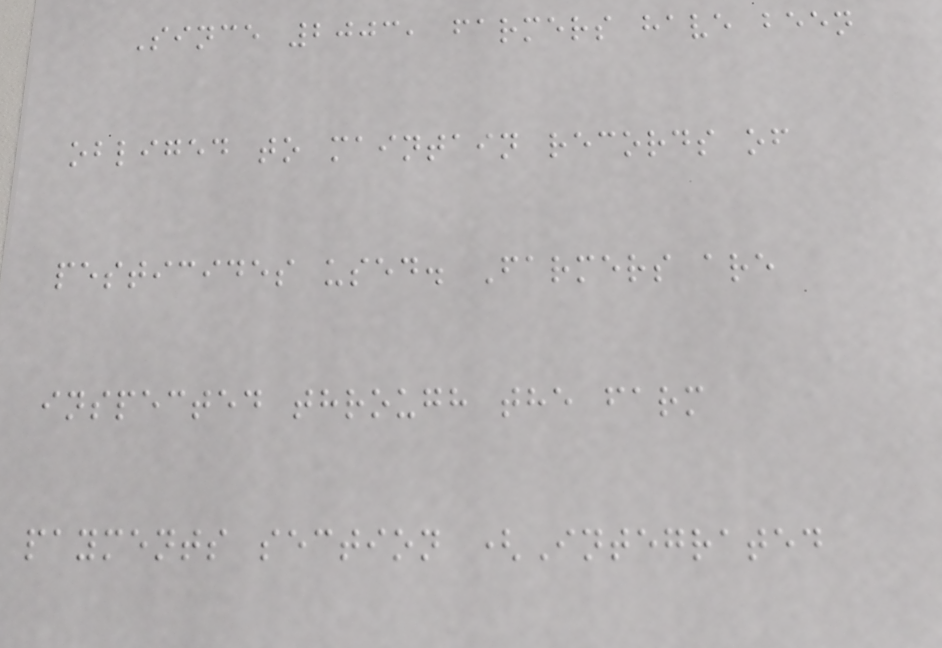Since 2003, farmers have been
obliged to maintain records of
pesticides used. Farmers are
inspected through the farm
payments section (Integrated
